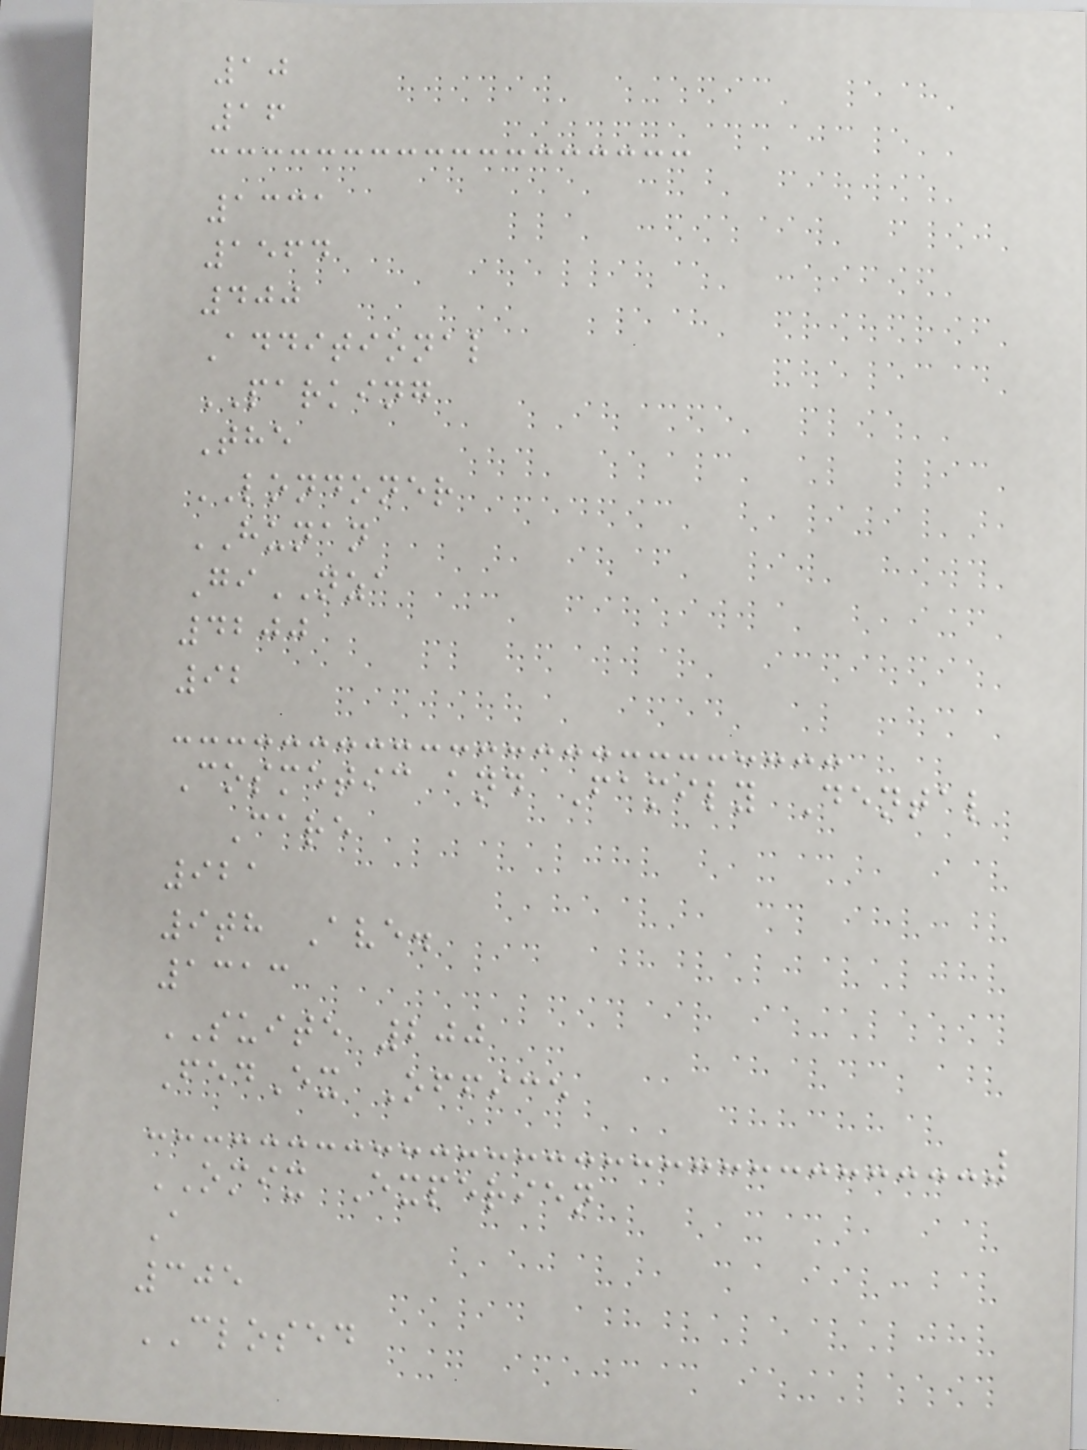10
16
1331
1564
400
Additional
PARKING
The
LONDONER
HUNAN
GiNZA
4200
92
Cosmetic and Family Dental
Care
921
9th Ave.
1313
SUITE 200
FedEx Office
OMIX Experien
A
305
CLOSED
